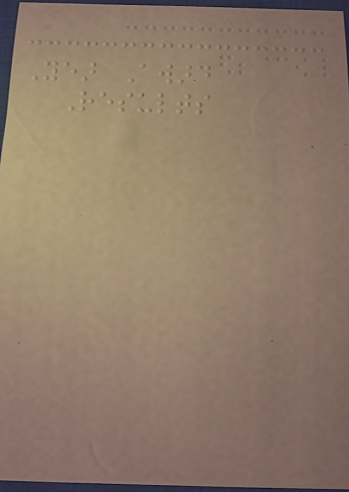Year Award
Results
